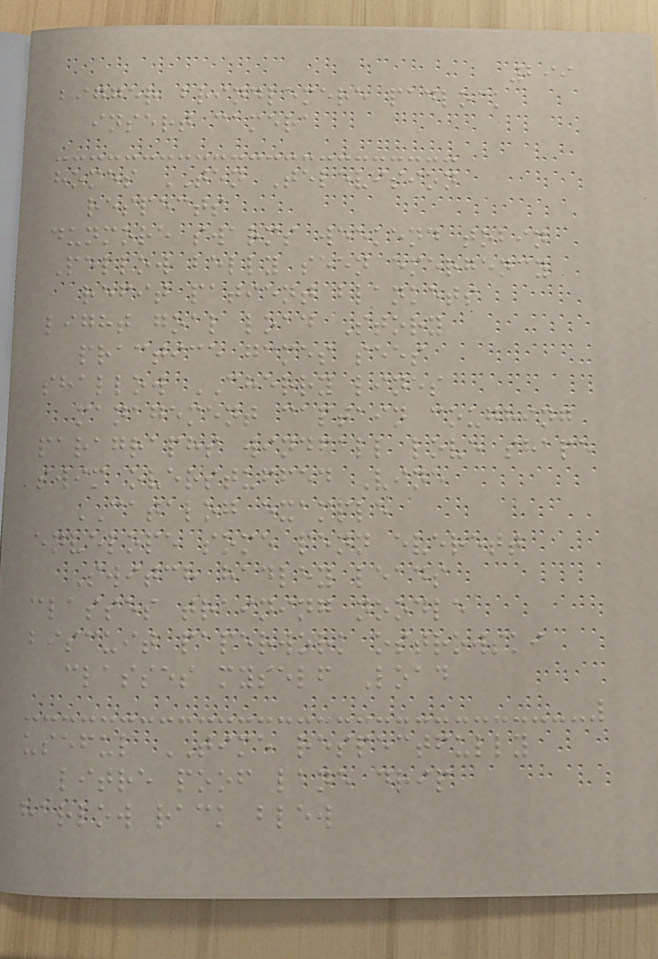299
bigger brindlemere padlock
insert camera
homes TEN Television
respects
dunmore swarms weekend tobin
Pellow belly seen emergency
refit patient blankets
light goal load Story
practice games sees
shallow CHERRY lines
management captain coughing
paragraphs windfall love shape
swim overstuffed Vine
CATALOG example
envelope some penn everett
Switch hadley leads
classes training noodle
biscuit paperwork ostrowski
classes myself Load
useful TIME respectfully
litre poof lane drip
harlow rack blew
